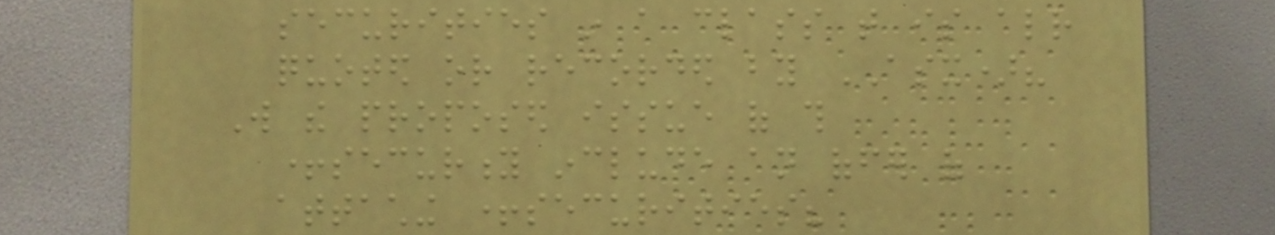securities in a class that is already
quoted or recorded by ASX)?
Will the proposed issue of this
+security include an offer of
attaching +securities?
